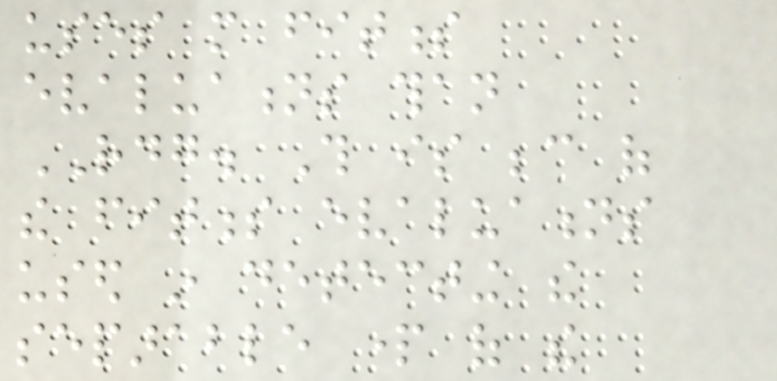uses more fitness
evaluations than
RDG. This is because of
the fitness evaluations
used in detecting the
separable part of the
